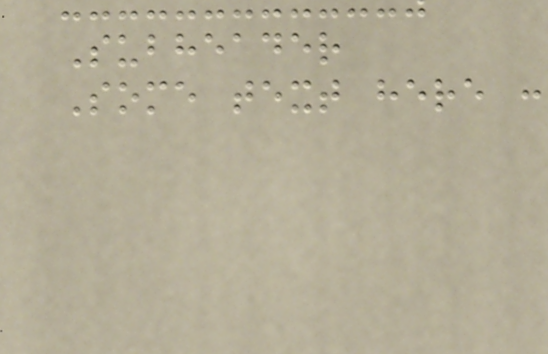Subheader
Some text here :
